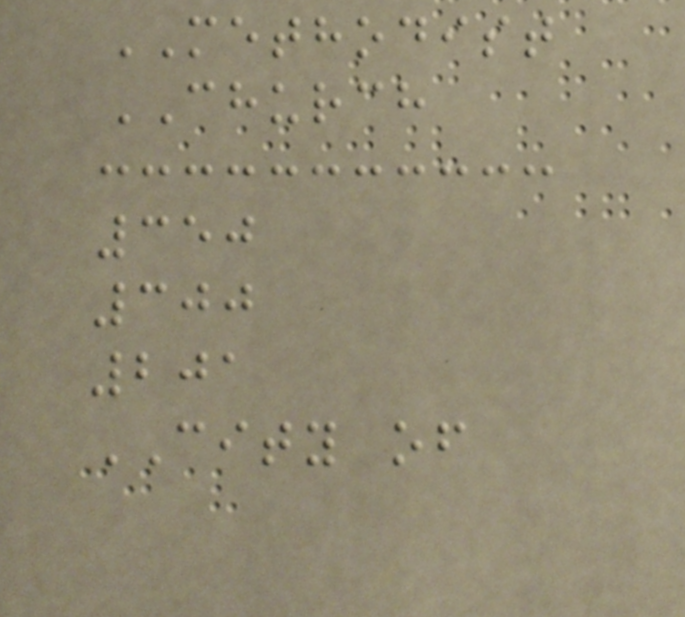METHODIST
CHURCH
350
300
201
CITY of
